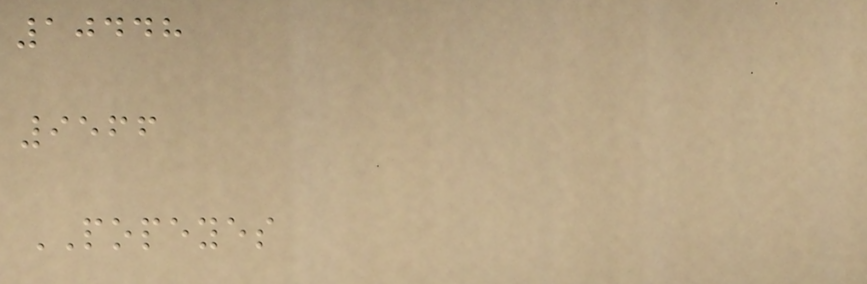10448
9566
POPEYES
